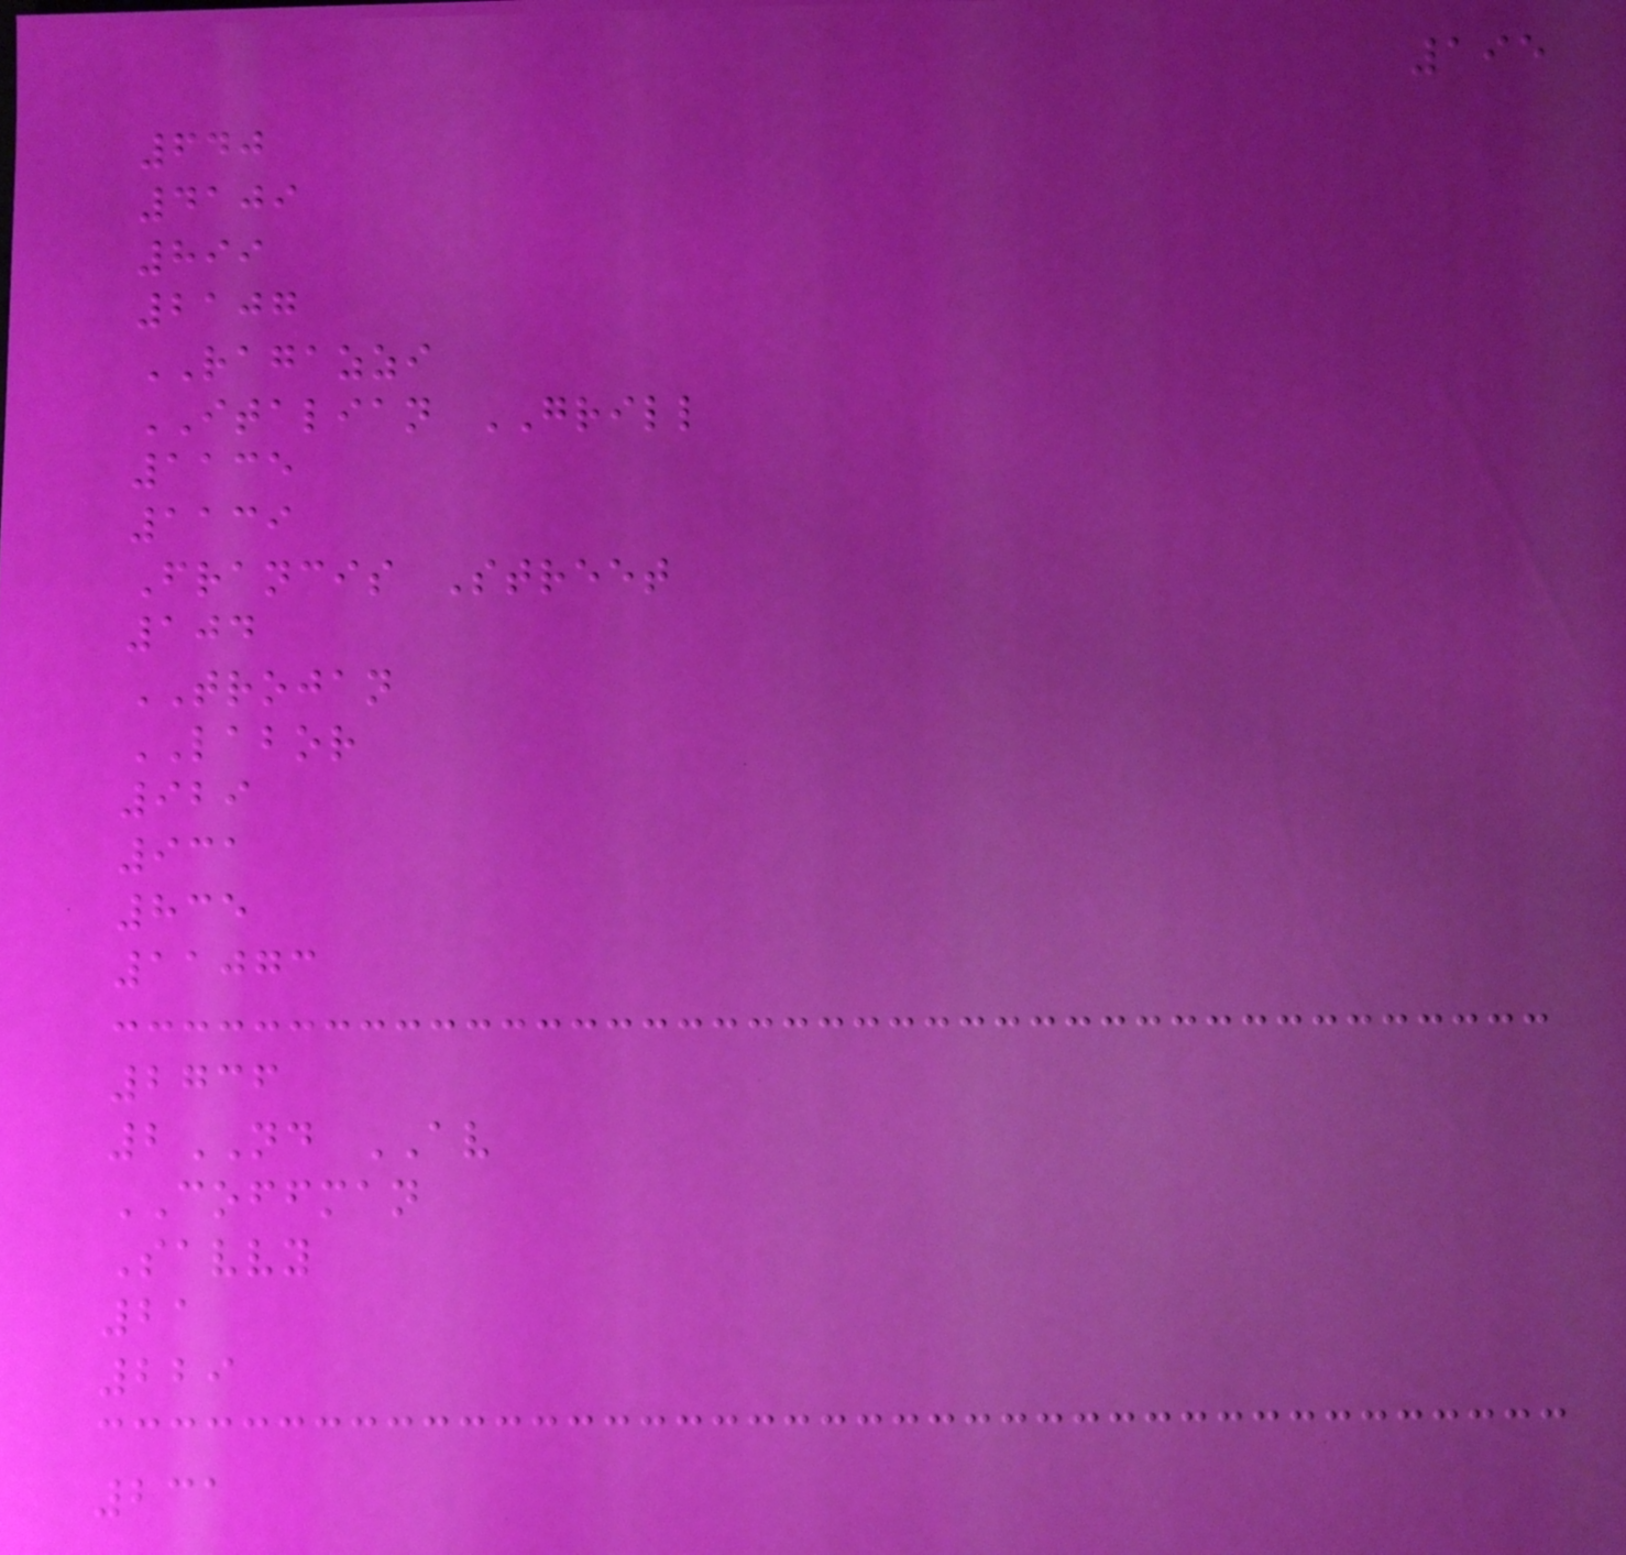195
640
4109
899
2107
RAGAZZI
ITALIAN GRILL
1135
1139
Francis Street
104
TROJAN
LABOR
929
931
835
11073
2736
2ND AV
COFFMAN
Savvy
21
229
231
